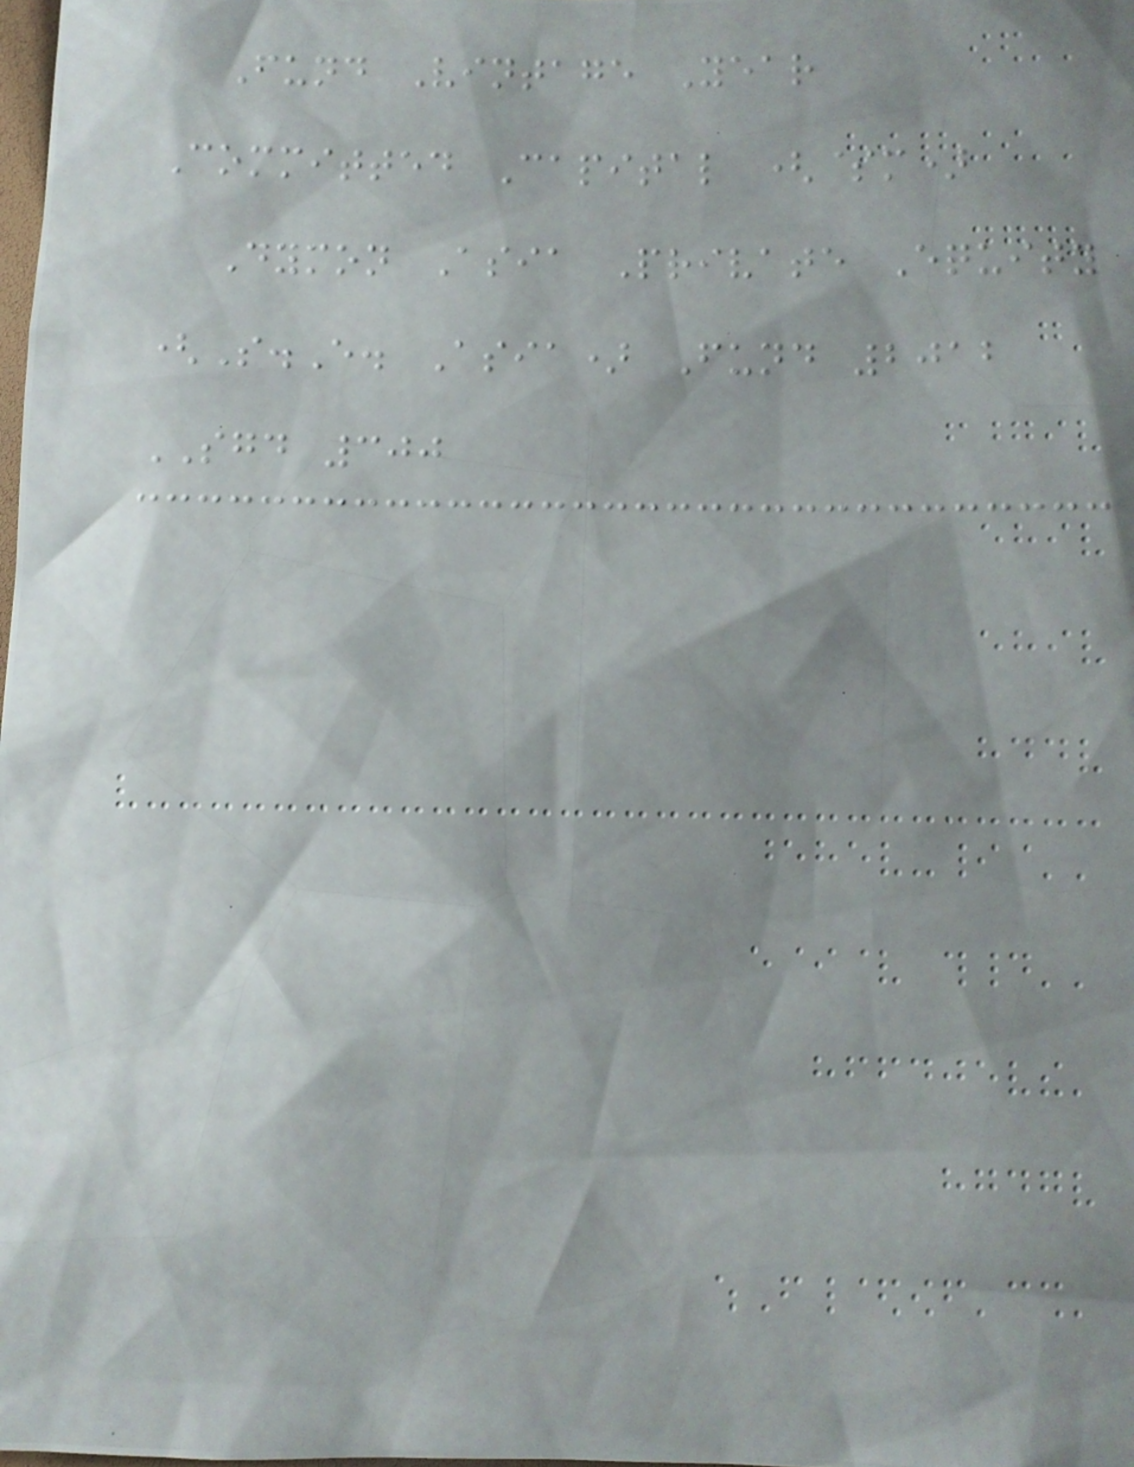Fund Vintage Year
Committed Capital ($m)
Dymon Asia Private Equity
(S.E. Asia) Fund 2012
SGD 300
